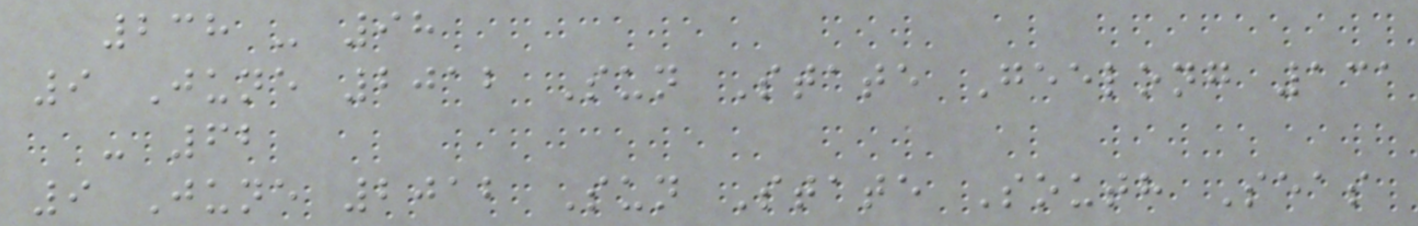238 - 98
9 June 2012 Sun State Geelong 131
- 62
9 June 2012 Sun State South Seas
